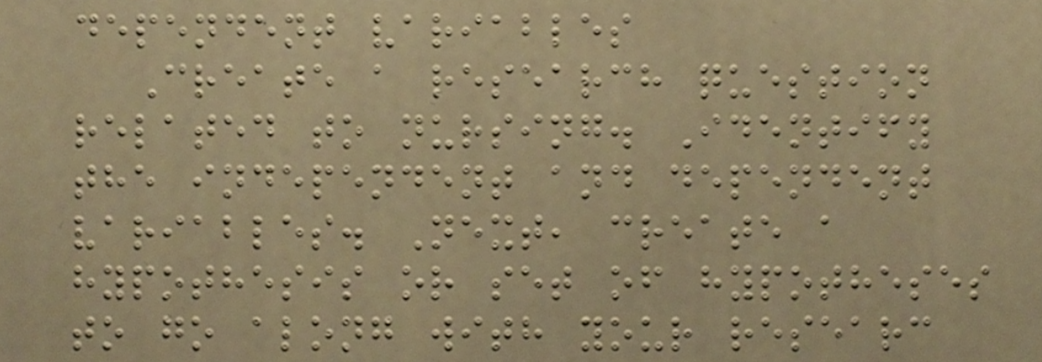dependent variables
Create a research question
related to nursing. Identify
the independent and dependent
variables. Next, create a
hypothesis or set of hypotheses
to go along with your researc
